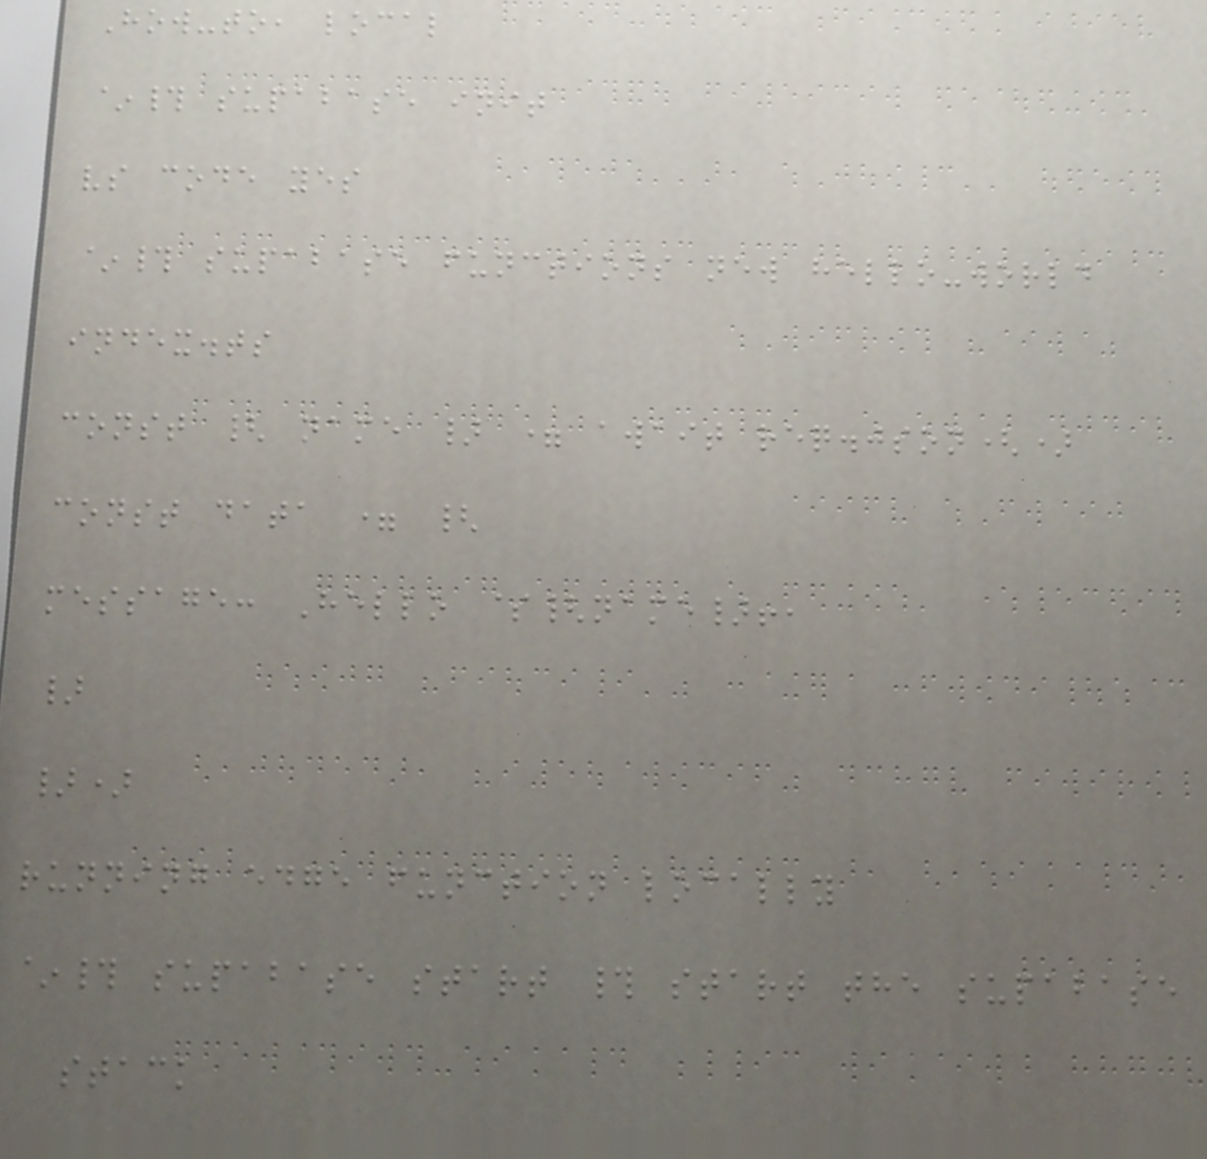How-to, local
~# supabase init
vs code yes
~# supabase functions new hello-world
index.ts
const { name } = await req.json()
const data = {
message: Hello ${name}!,
}
})
running edge function locally
~# supabase start # start the supabase
stack
